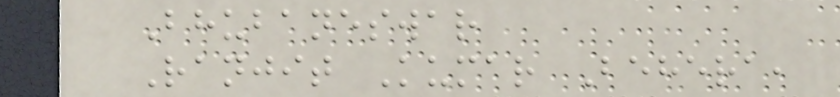Bhubaneswar
Ranjit Kumar Behera,
